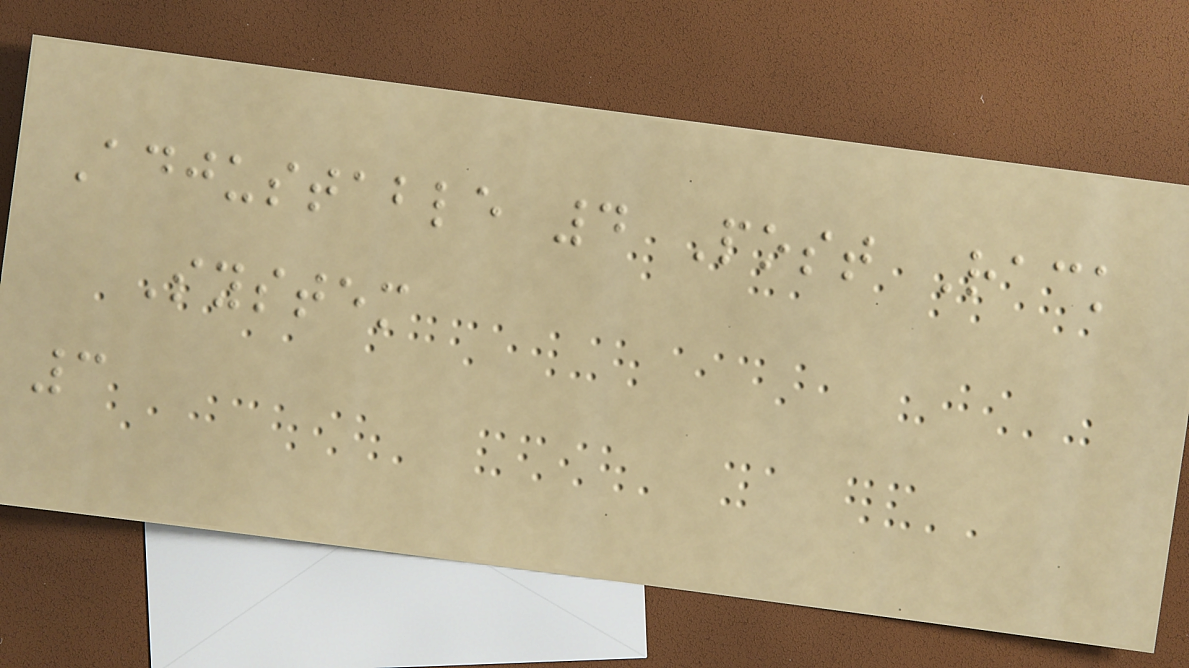Adjustable 4 Post Rack
System
3
